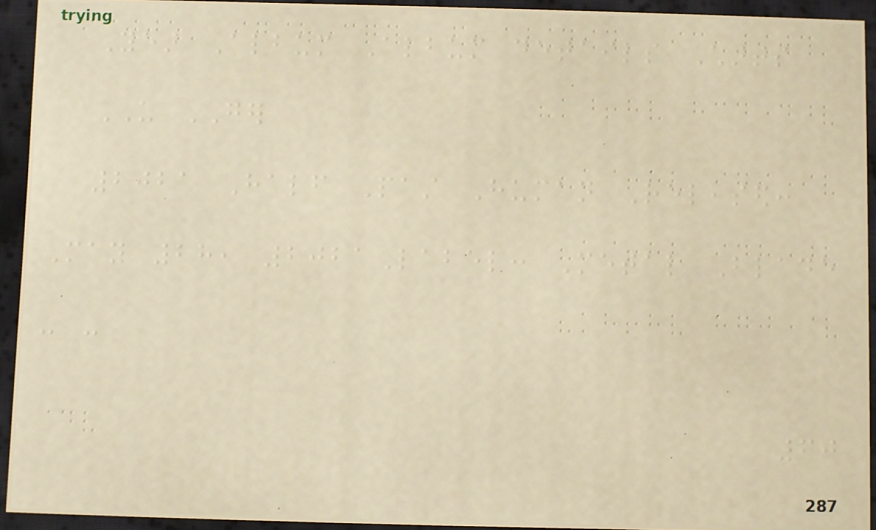Year Album Album details Charts
US GER
2021 Half Past Human Released:
May 28, 2021Label: Metal Blade
- -
60
